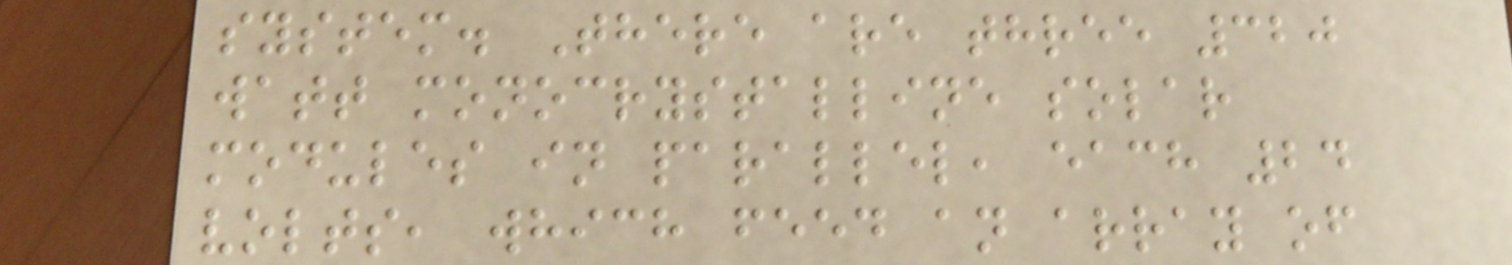system. There are three 320
watt monocrystalline solar
modules in parallel, each 24
volts, which feed an array of
